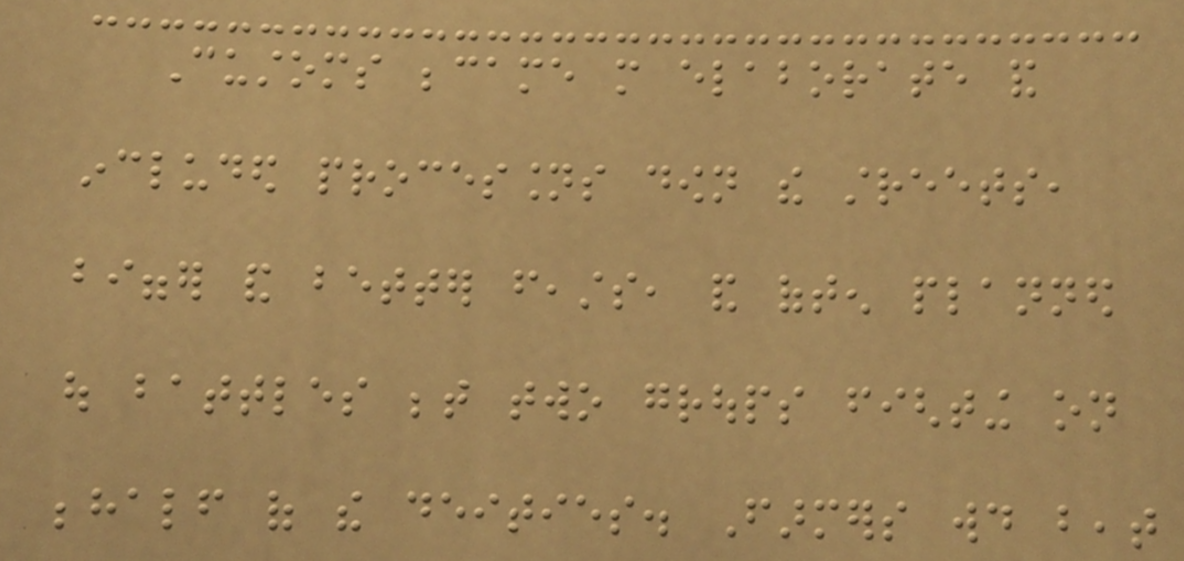Customs became more elaborate and
included processions down the streets,
bigger and better feasts, and often planned
out battles between two groups fighting on
behalf of the deities. Farmers would beat
